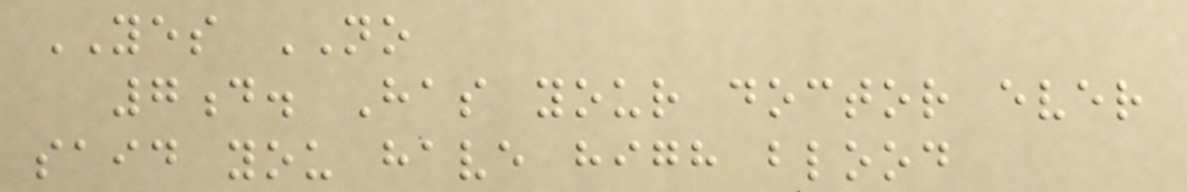YES NO
7d. Has your doctor ever
said you have high blood
